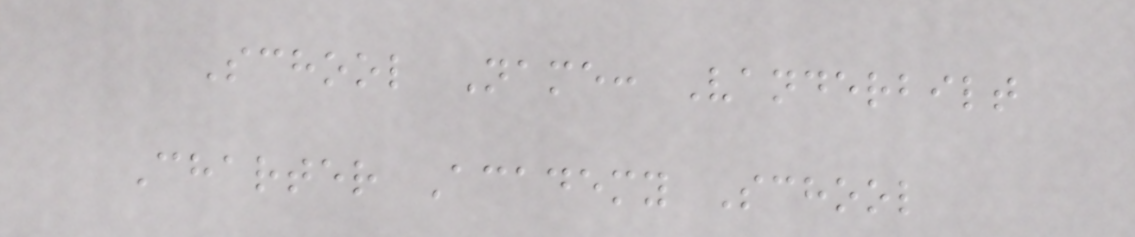School Name: Vanderbilt
Charter Academy School
